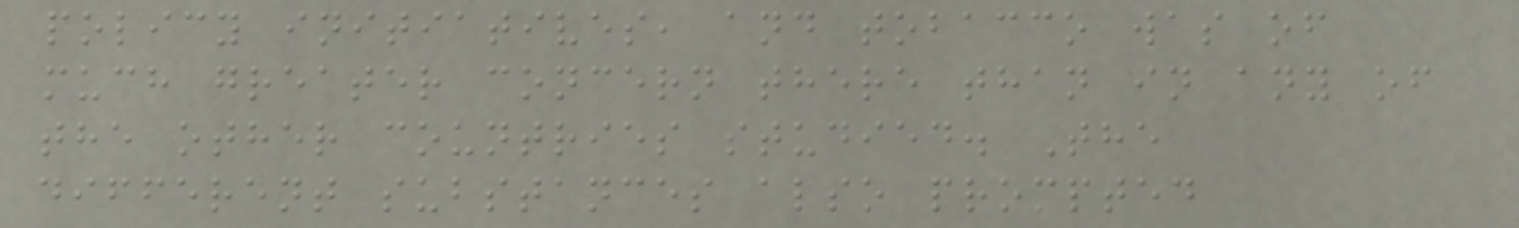policy initiatives, and tobacco was of
much greater concern there than in any of
the other countries studied. The
different substances also prompted
